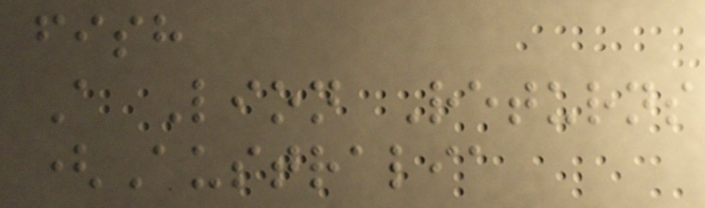fish
A Lion Returns
(Australia
